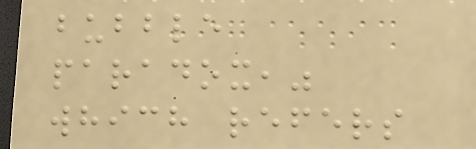bubble
paradox,"
which refers
